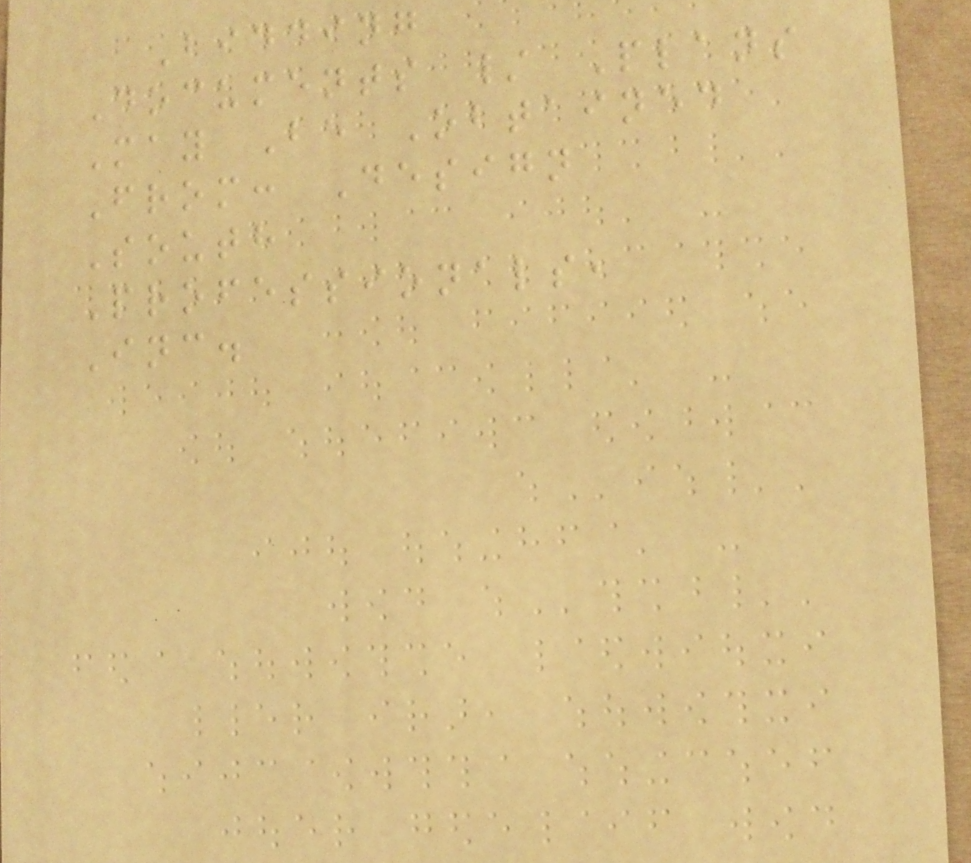Bidding
Documents / Plans
May Be Obtained
From: Design
South
Professionals,
Inc.
